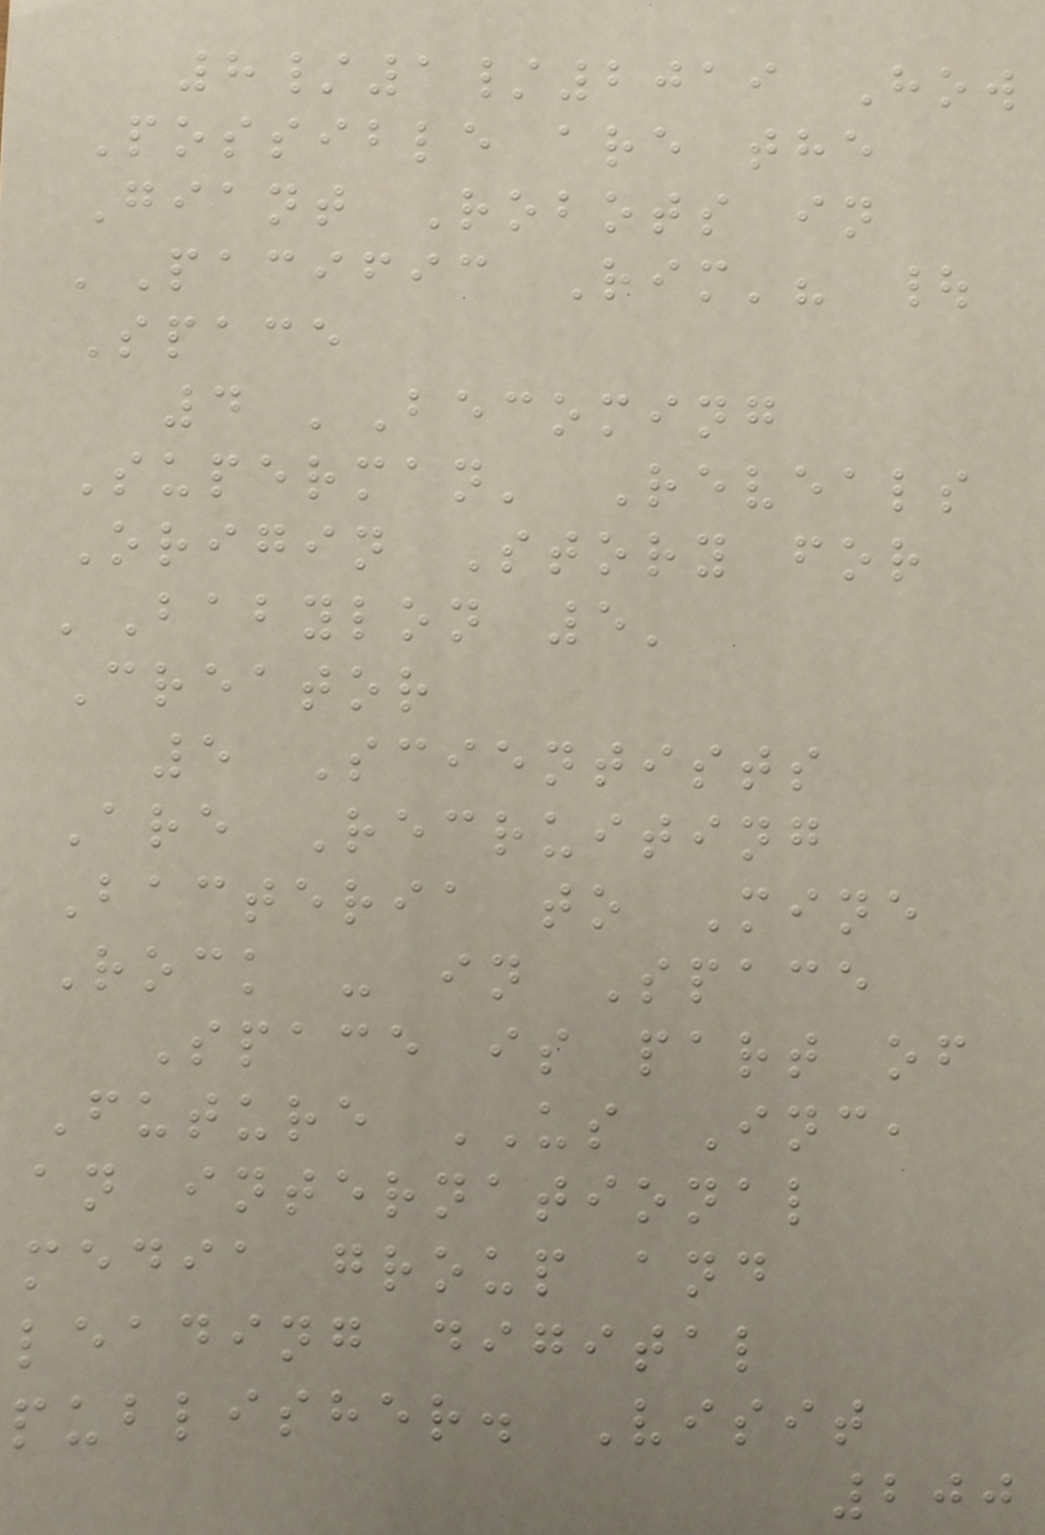8/1/2019 How
Possible are the
Giant Robots in
'Pacific Rim'? |
Space
4 'Becoming
Superman' Reveals
Origin Story for
'Babylon 5'
Creator
5 Scientists
Are Recruiting
Bacteria to Mine
Rock - in Space
Space is part of
Future US Inc,
an international
media group and
leading digital
publisher. Visit
200
